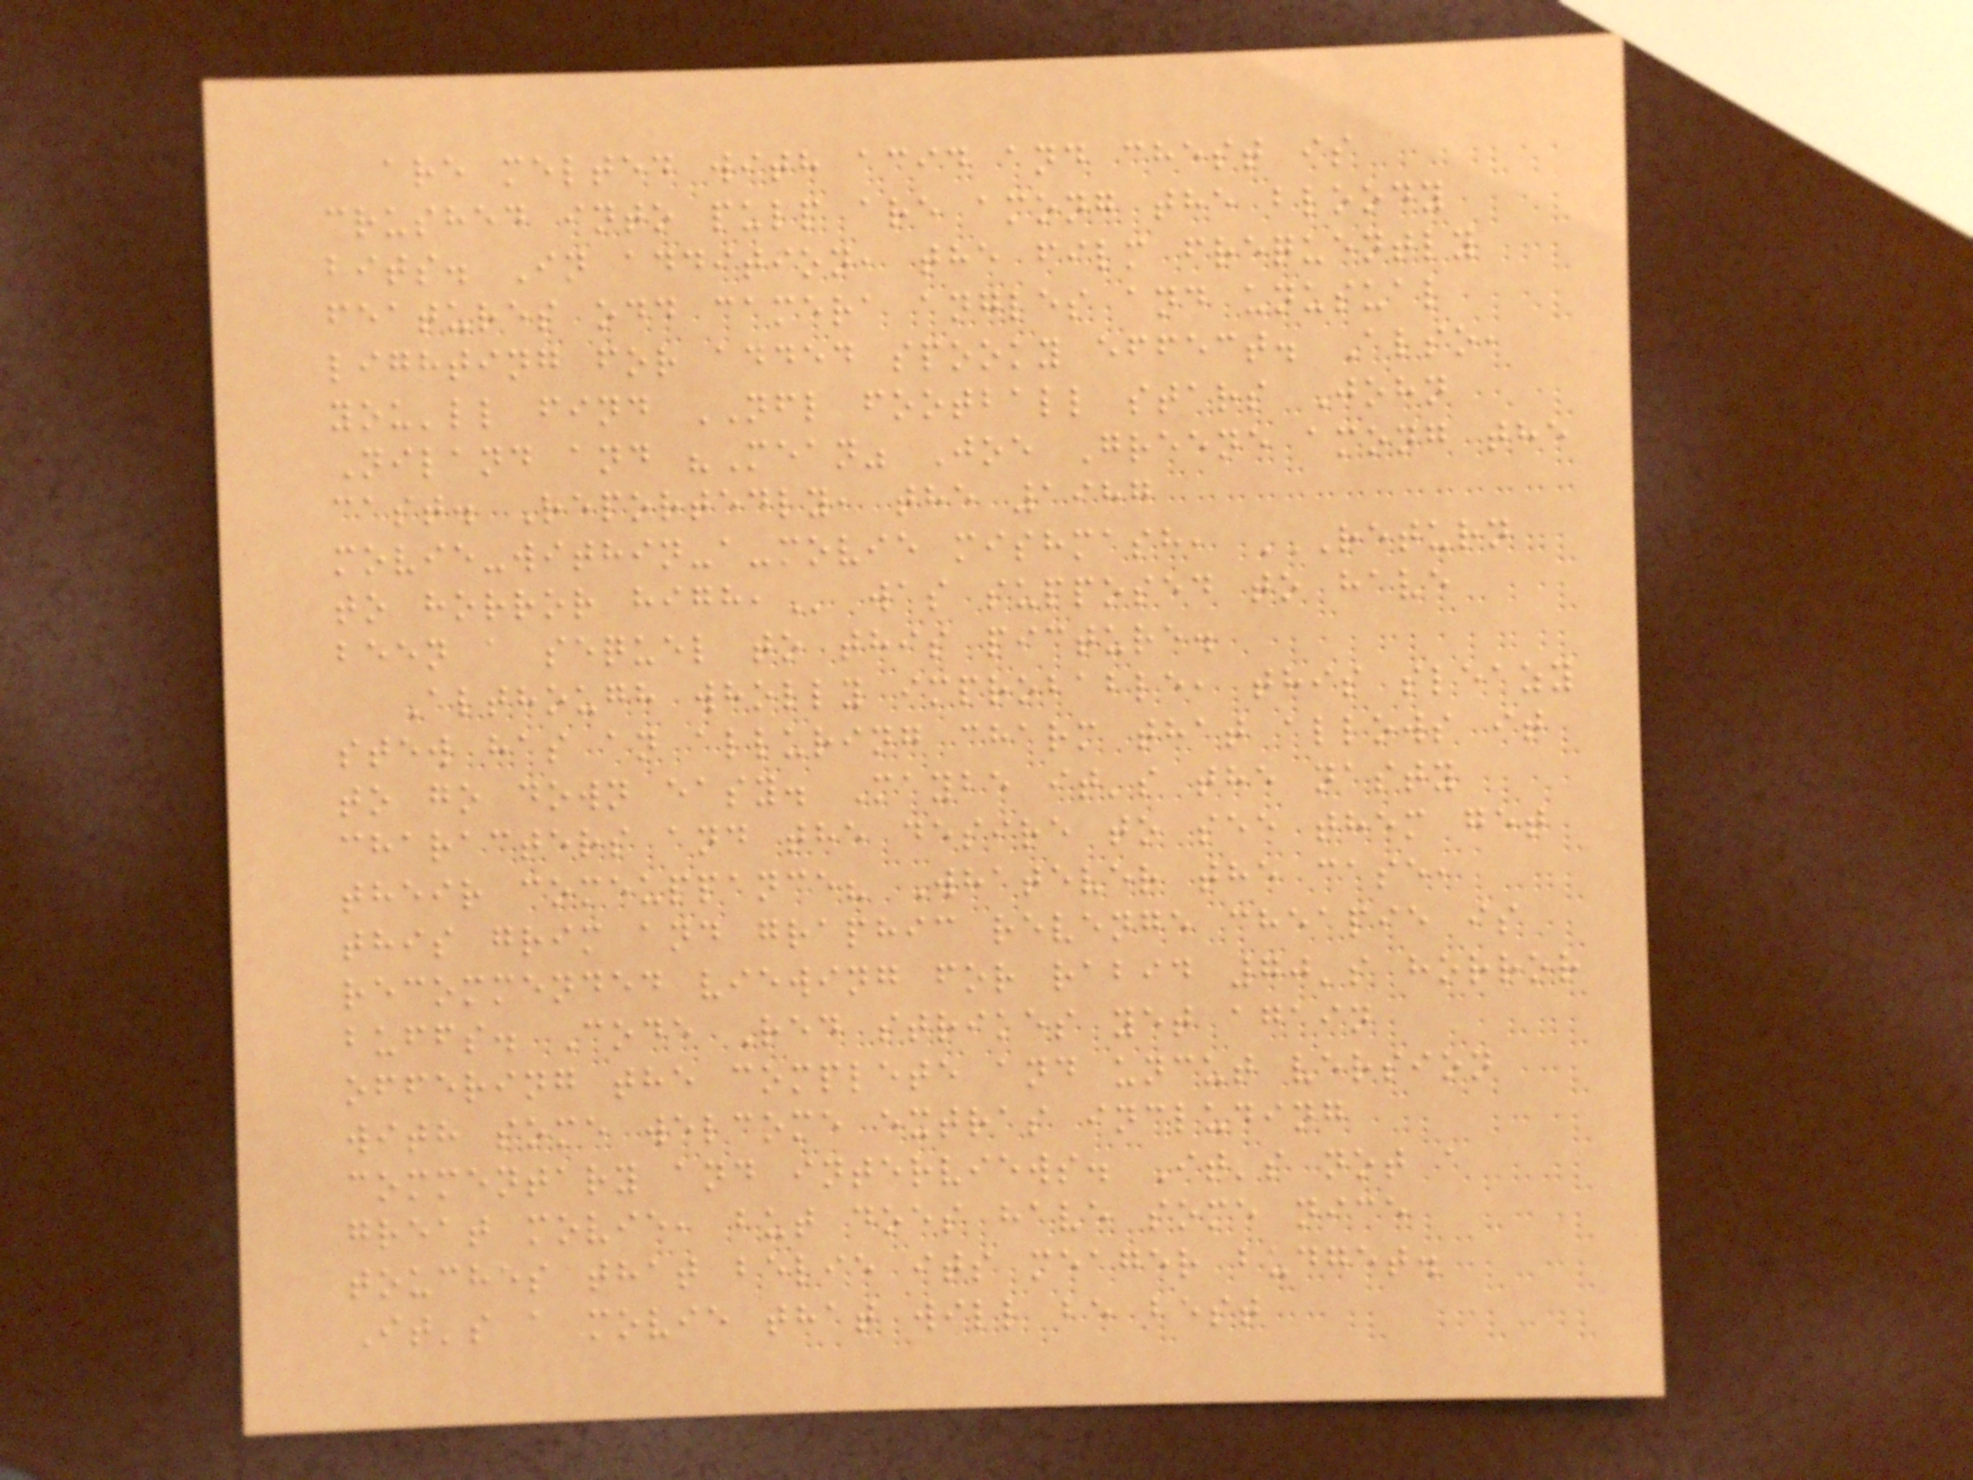are melted with acid and chest is
crushed into pulp are among the bloody
bits. In addition, the film frequently
features odd camera angles and unusual
lighting for added spooky effect. Also,
you'll find NFL football stars John
Niland and "Mean" Joe Greene among the
cast. Reportedly, the 1987
movie-within-a-movie mishmash, RETURN
TO HORROR HIGH, was supposed to have
been a sequel to this picture.
Although wholly improbable, this sleazy
stew has an alluring charm that allows it
to go down easy. Maybe it's the nasty
characters and the desire to see them get
their comeuppance? Whatever the case,
this grim and graphic revenge cheapie is
recommended viewing for rabid 70's horror
buffs. Code Red strikes yet again
offering the complete and uncut version
with some welcome extras including
commentary and interviews. It's not a
great movie, but does have some nice
touches that belie its meager budget.
It's a movie that will be best
